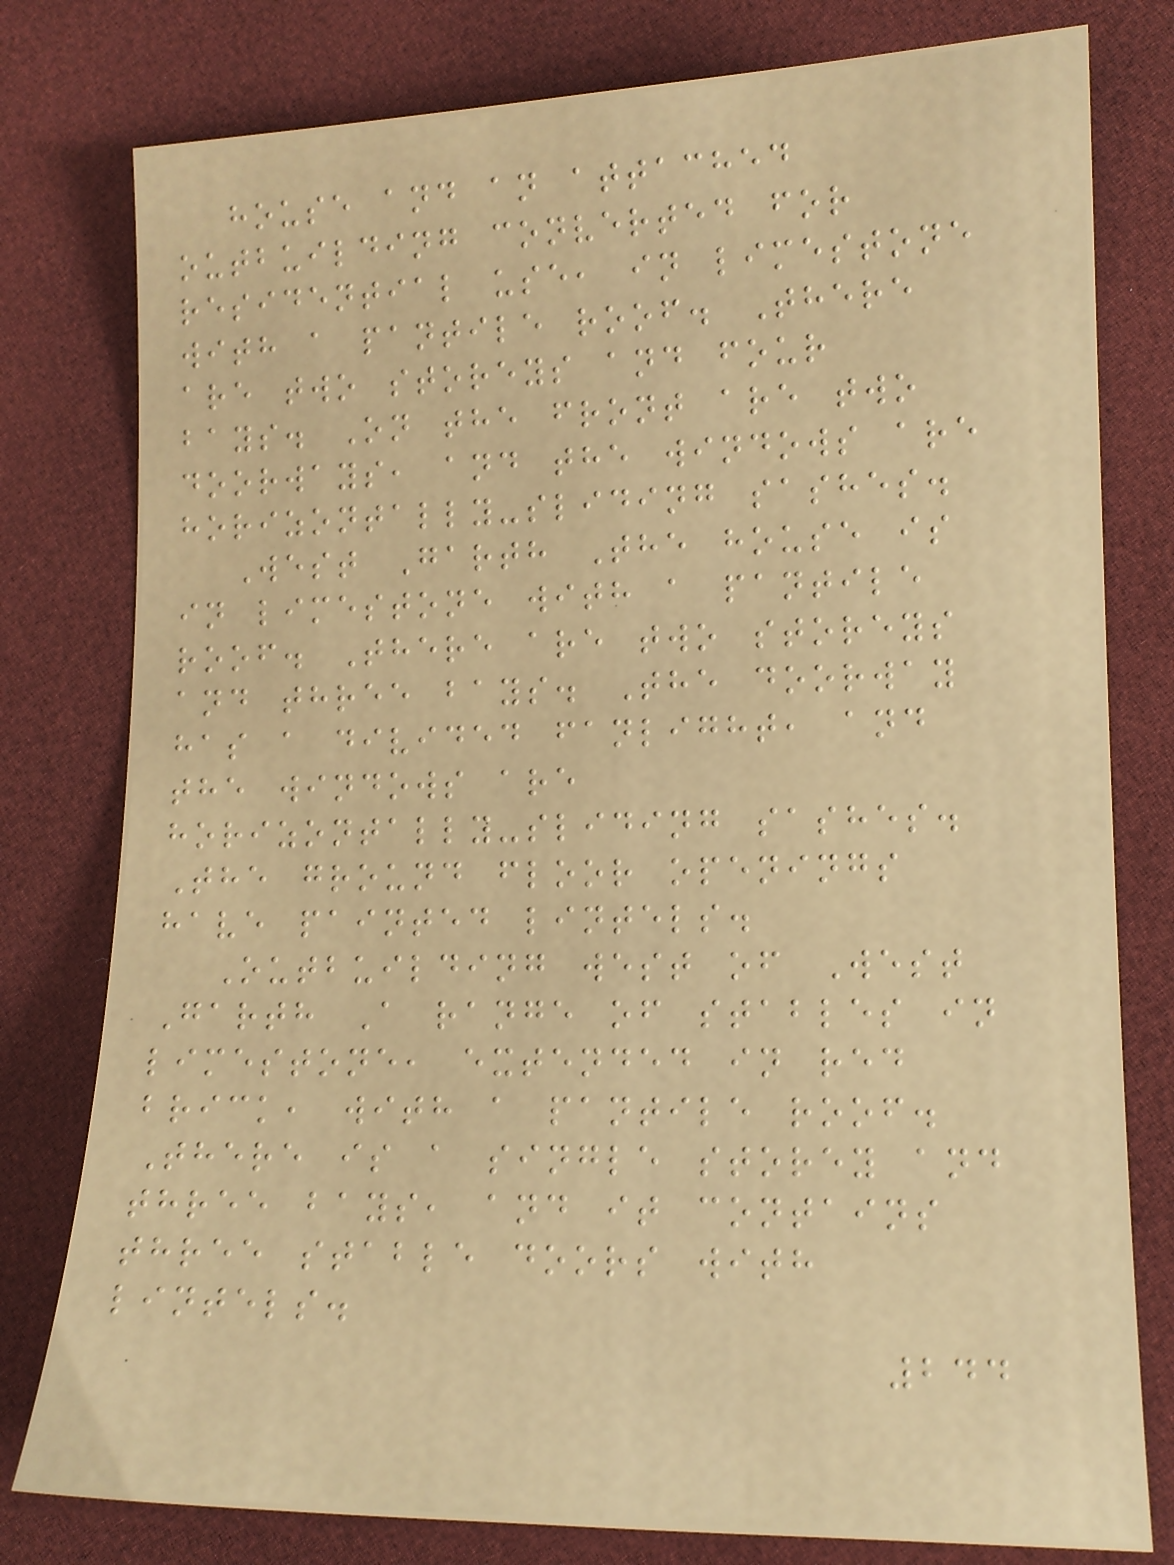house and an attached
outbuilding converted for
residential use, in limestone
with a pantile roof. There
are two storeys and four
bays. On the front are two
doorways, and the windows are
horizontally-sliding sashes.
West Garth The house is
in limestone with a pantile
roof. There are two storeys
and three bays. The doorway
has a divided fanlight, and
the windows are
horizontally-sliding sashes.
The ground floor openings
have painted lintels.
Outbuilding west of West
Garth A range of stables in
limestone, extended in red
brick, with a pantile roof.
There is a single storey and
three bays, and it contains
three stable doors with
lintels.
244
